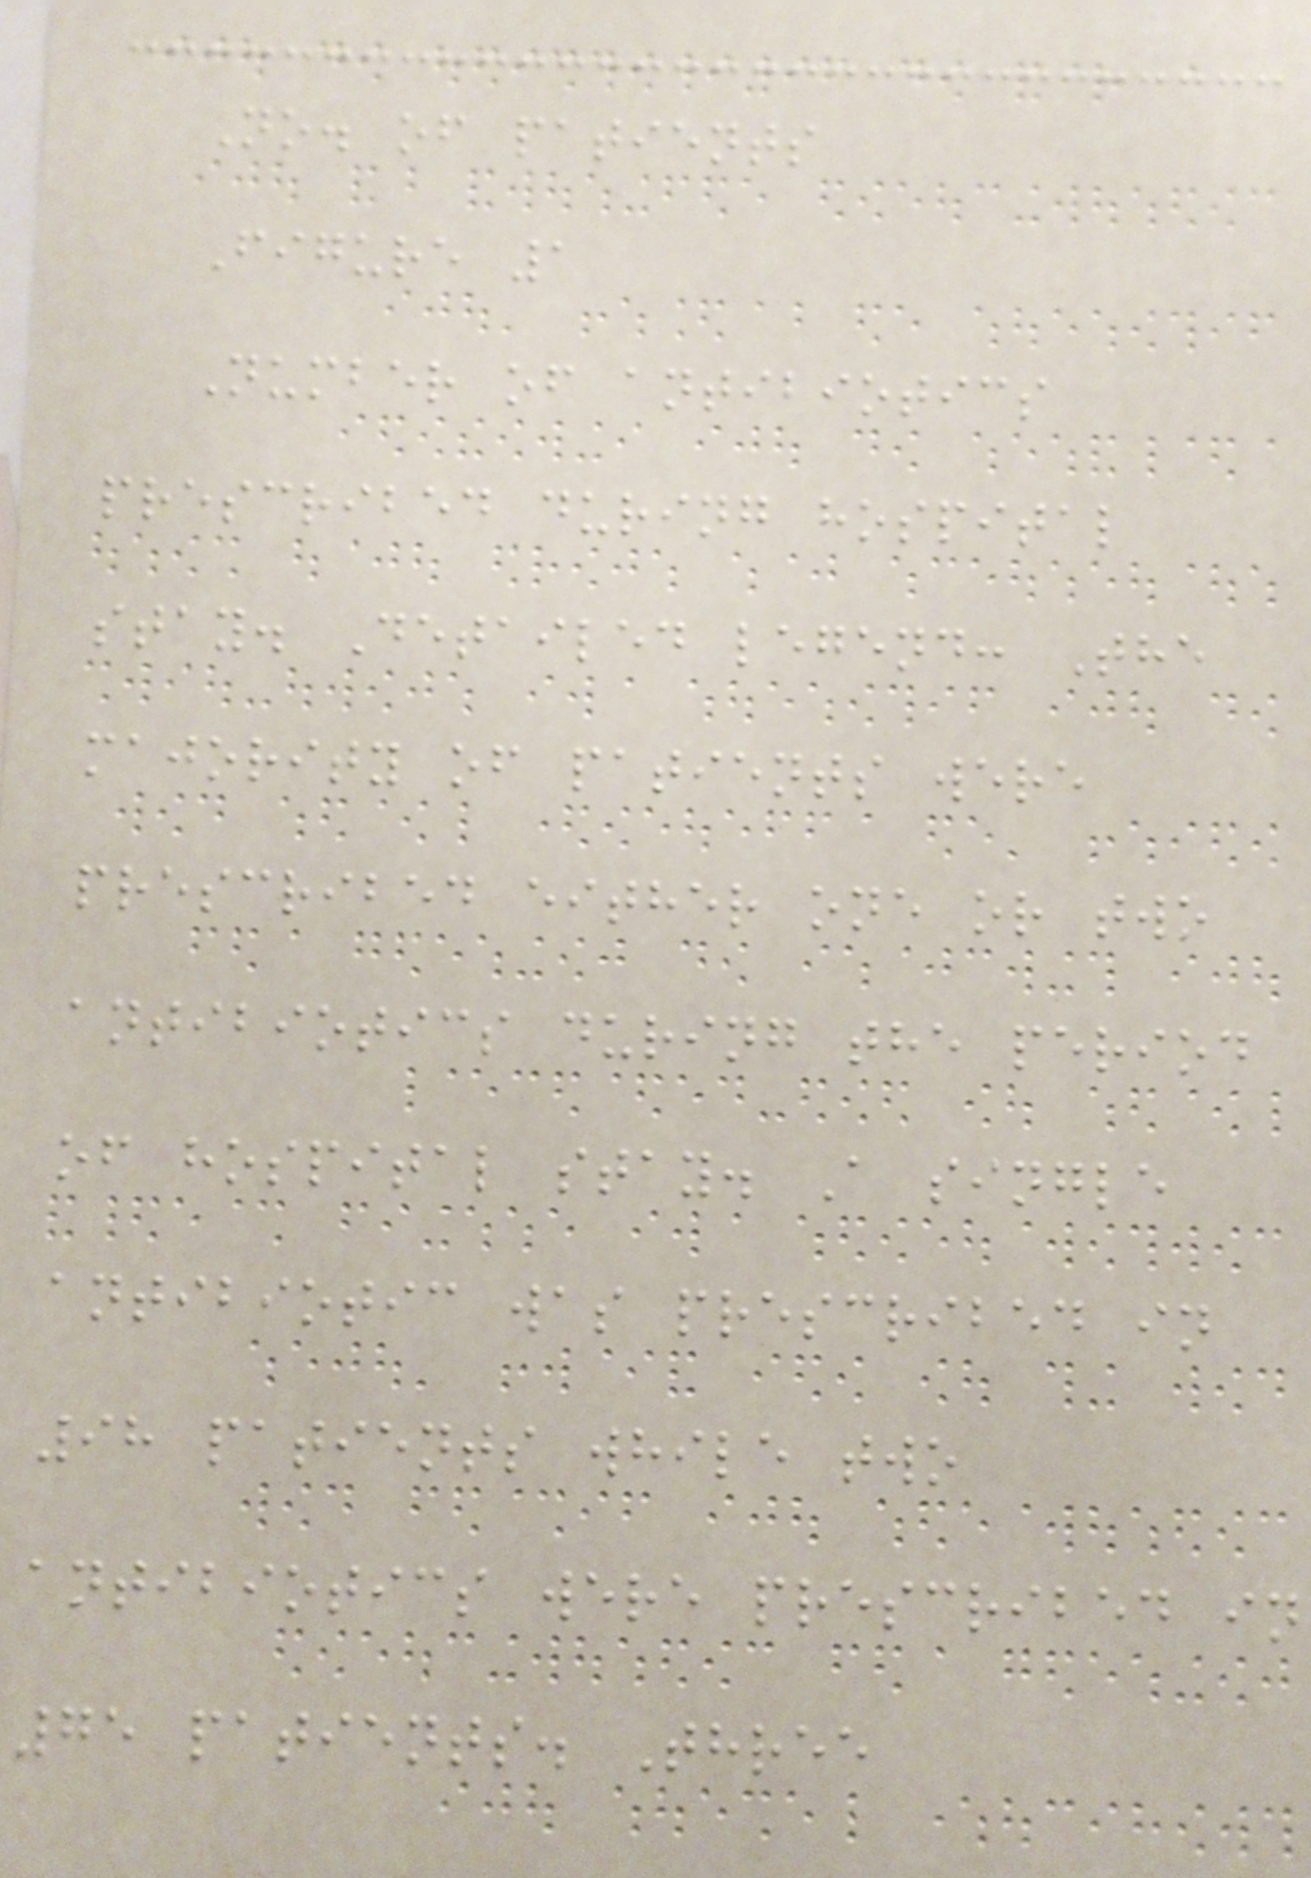No. of patients
Figure 1
Number of antibiotics
prescribed during hospital
stay. Detailed legend: The
majority of patients were
prescribed either one or two
antibiotics during the period
of hospital stay. A single
antibiotic was prescribed in
98 patients while two
antibiotics were prescribed in
75 patients. Three
